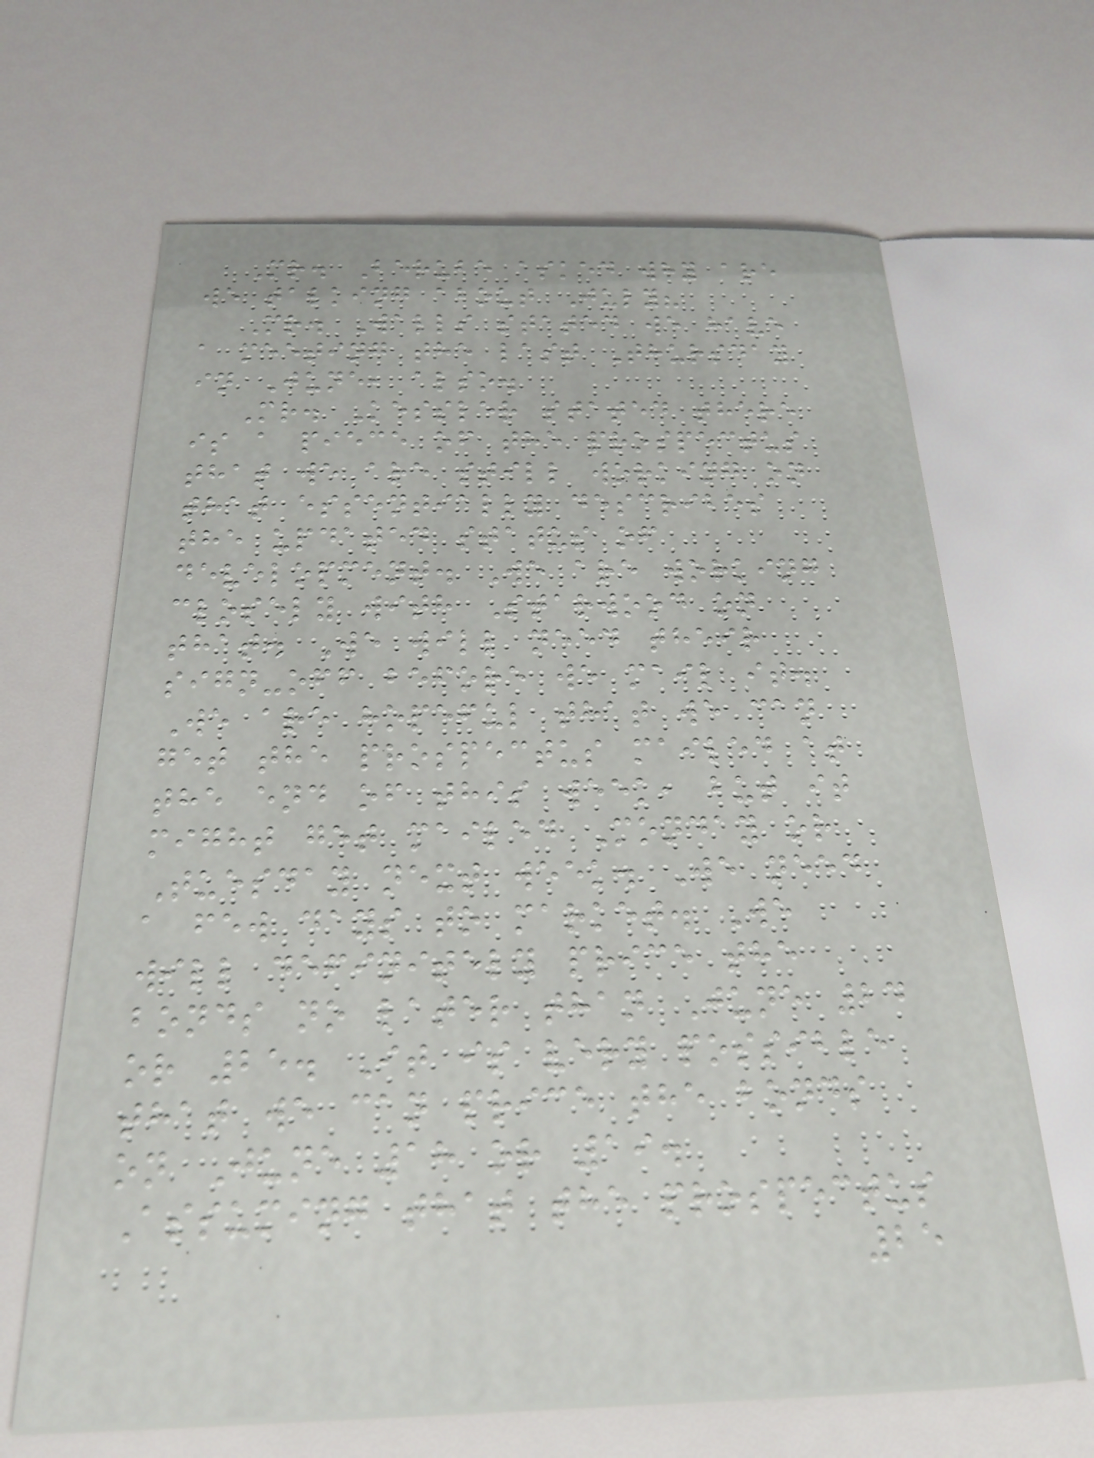Mr. Berube asked why are
we talking about July?
Mr. Walls stated we have
a meeting the last Thursday
in June, also.
Mr. Kessler stated there
is a piece of the prospectus
that we are still working on
that essentially describes
the updated status of
development. We are working
closely with Starwood on
that. We will need their
sign-off before we mail it.
We are hopeful that we can
get the prospectus mailed at
the end of this week, but it
might get mailed Monday or
Tuesday next week. We need
a few days to market. We
will definitely price the
bonds no later than June 24
or 25. It is very possible
that we can price the bonds
on June 18 or 19.
Assuming that the prospectus
25
